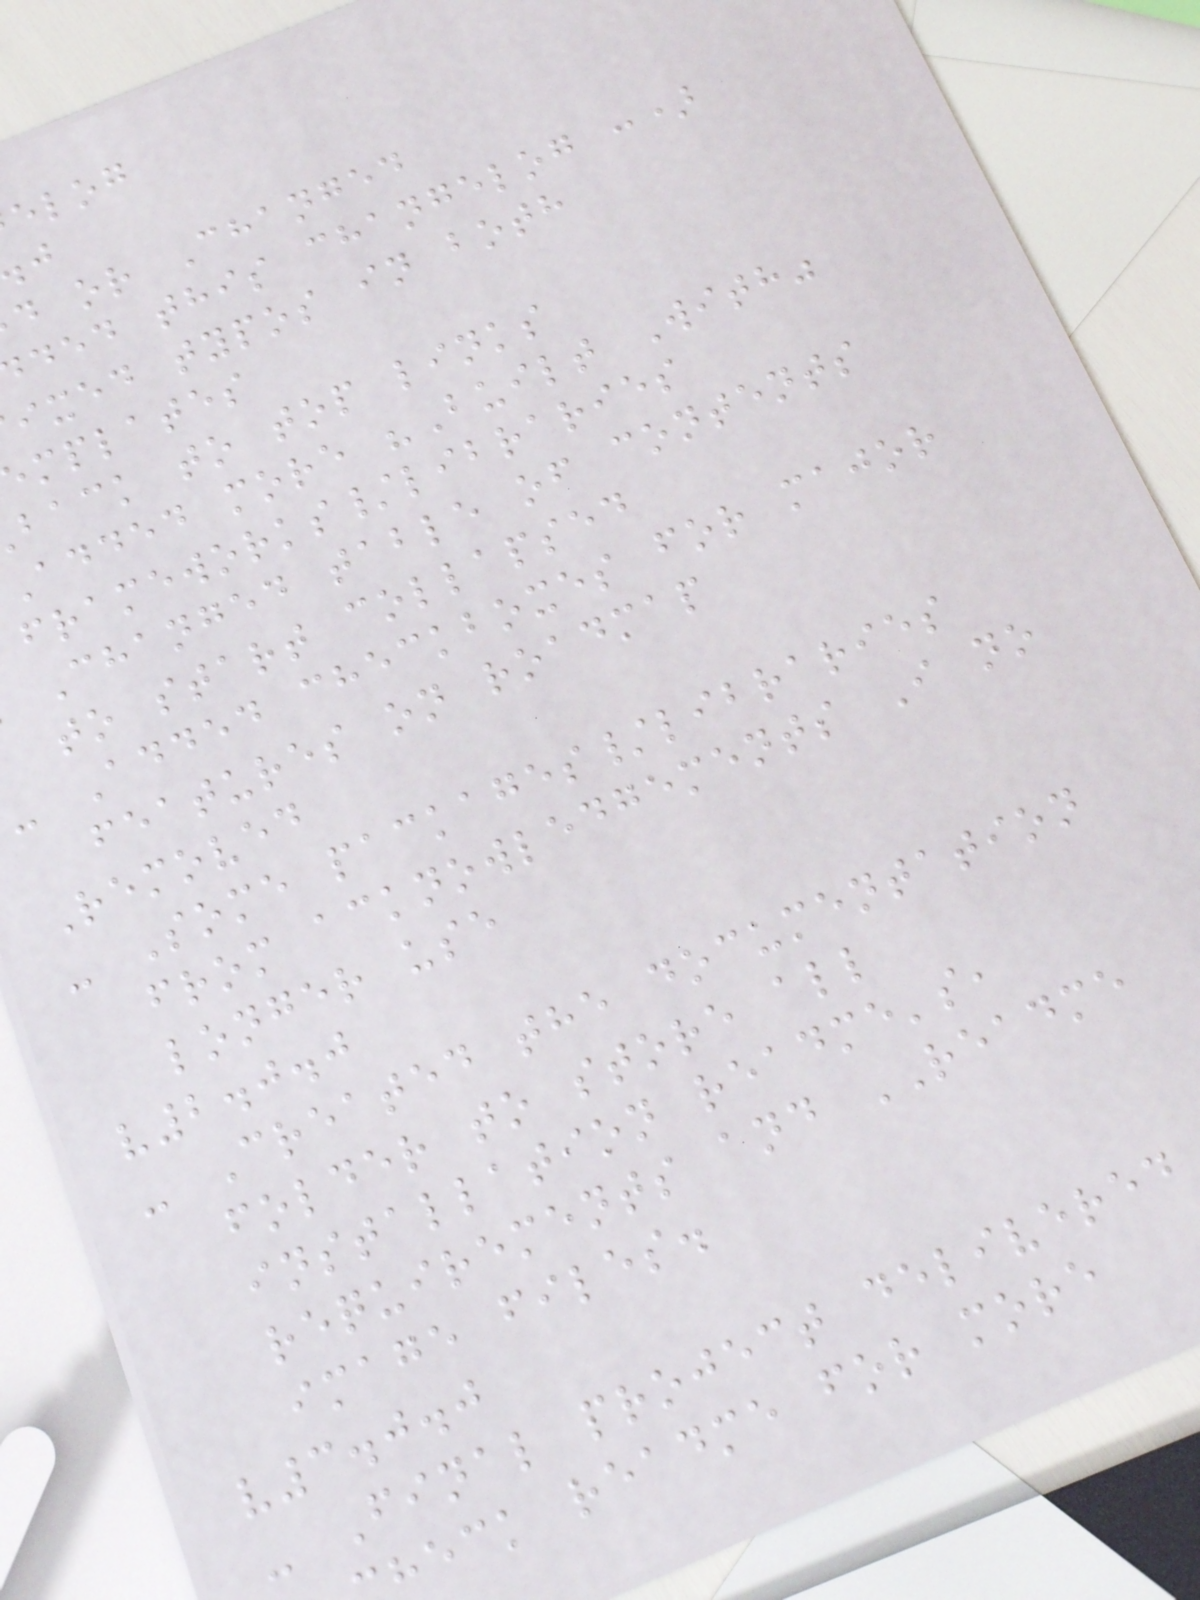elog
d or Changed
ded this changelog :)
ixed typos in both
mplates
back to top links
Added more "Built With"
frameworks/libraries
Changed table of contents
to start collapsed
- Added checkboxes for major
features on roadmap
Removed
- Some packages/libraries
from acknowledgements I no
longer use
v2.0.0
- Created the documentation
folder to store all
installation readme's,
requirements and README
image files.
v3.0.0
- Final project delivered
heck readme for more
